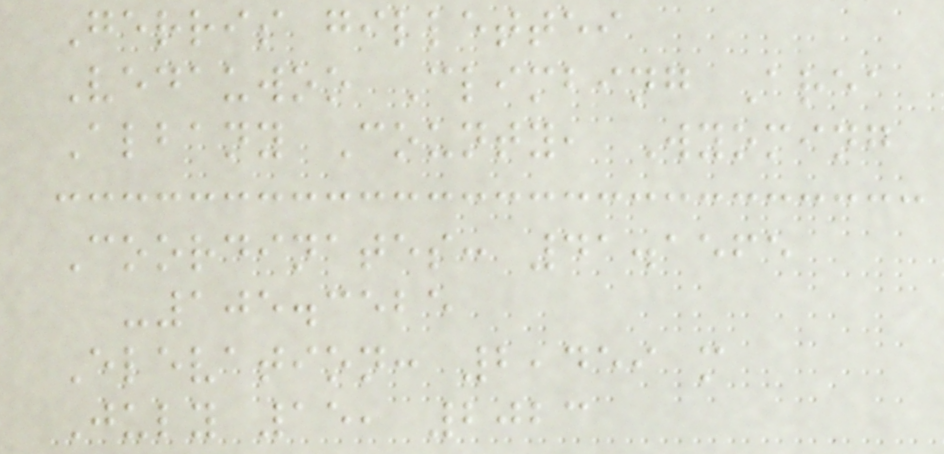Gerris gillettei
Vedauwoo Climbing Area
Albany County, Wyoming
Coordinates: 41.1565
-105.3525
Elevation: 2,459 m
July 15, 2023
